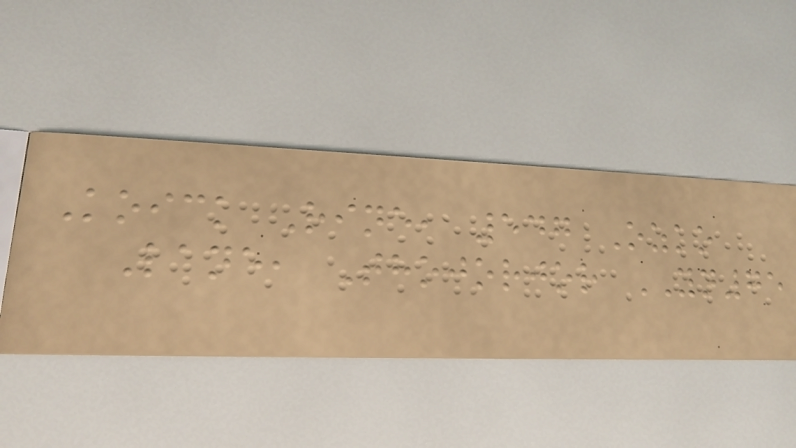Koick Rine, 547 Ozko
Lane, Thojorjor YN75
